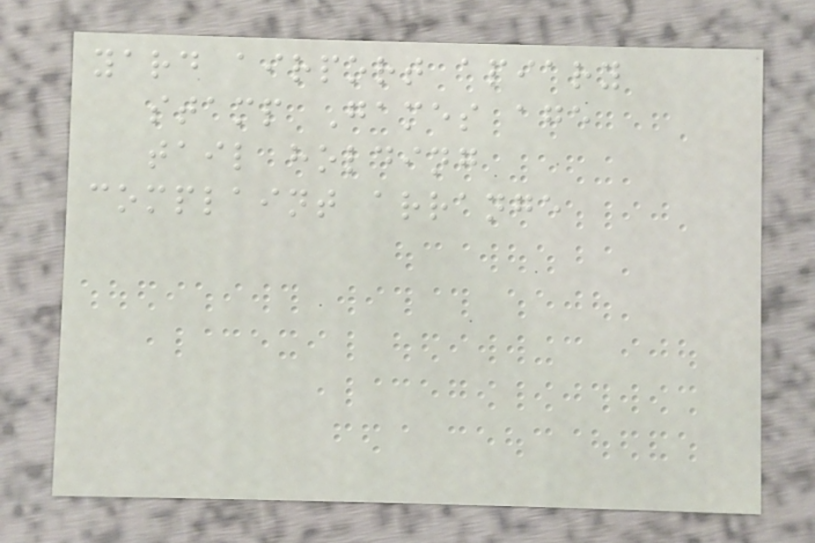yard airport apiary
stamp Games age
tail holding
complaint arrange
